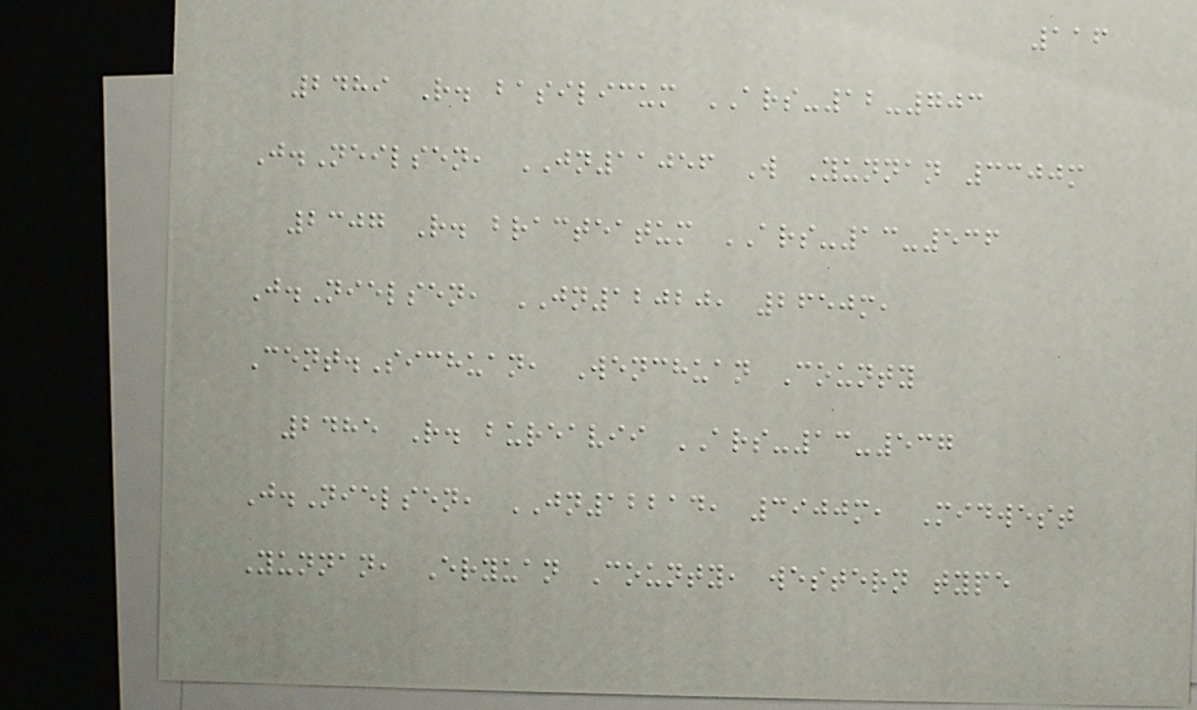116
2489 R. basilicum ARS-12-703
J.Neilsen, JN11056 W Yunnan 3300m
2307 R. bracteatum ARS-13-536
J.Nielsen, JN12020, 2650m,
Cent.Sichuan, Wenchuan County
2485 R. bureavii ARS-13-537
J.Nielsen, JN12214, 3900m, Midwest
Yunnan, Eryuan County, western type
